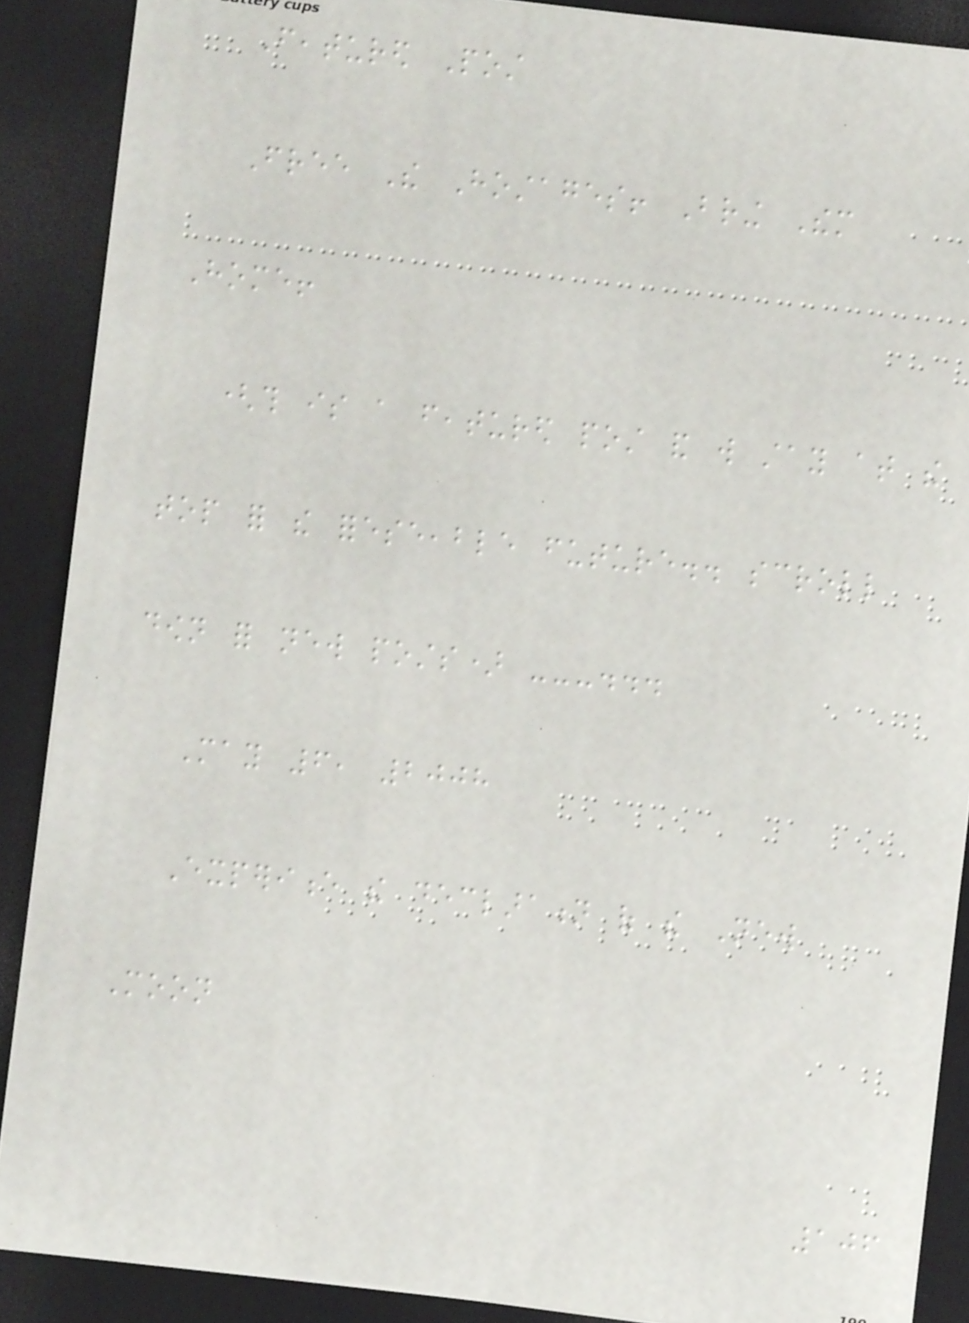Featured Post
Free The Hostages! Bring Them
Home!
(this is a featured post and will stay at the
top for the foreseeable future.. scroll
down for new posts) ---...
May 6, 2008
Experience the declaration of the New
Moon
106
